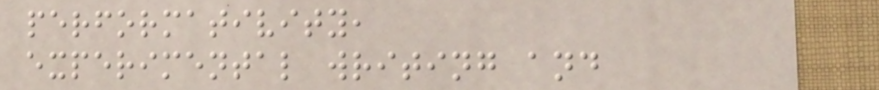performativity,
experimental writing and
